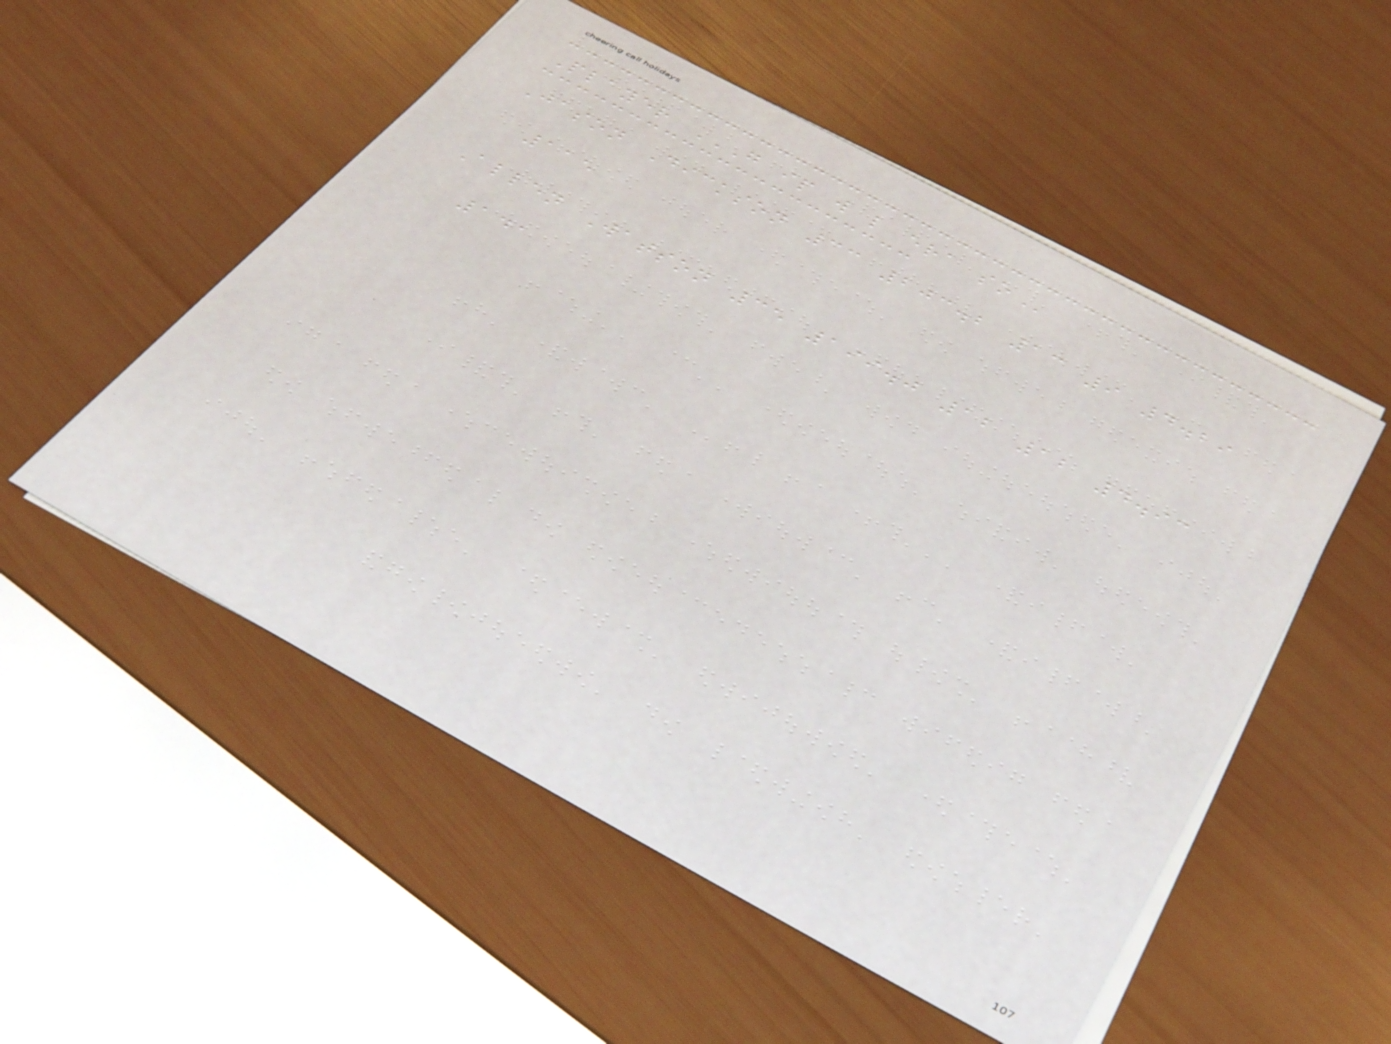Player G IP W L ERA SO
Jason Dickson 33 203.2 13 9 4.29
115
Allen Watson 35 199.0 12 12 4.93
141
